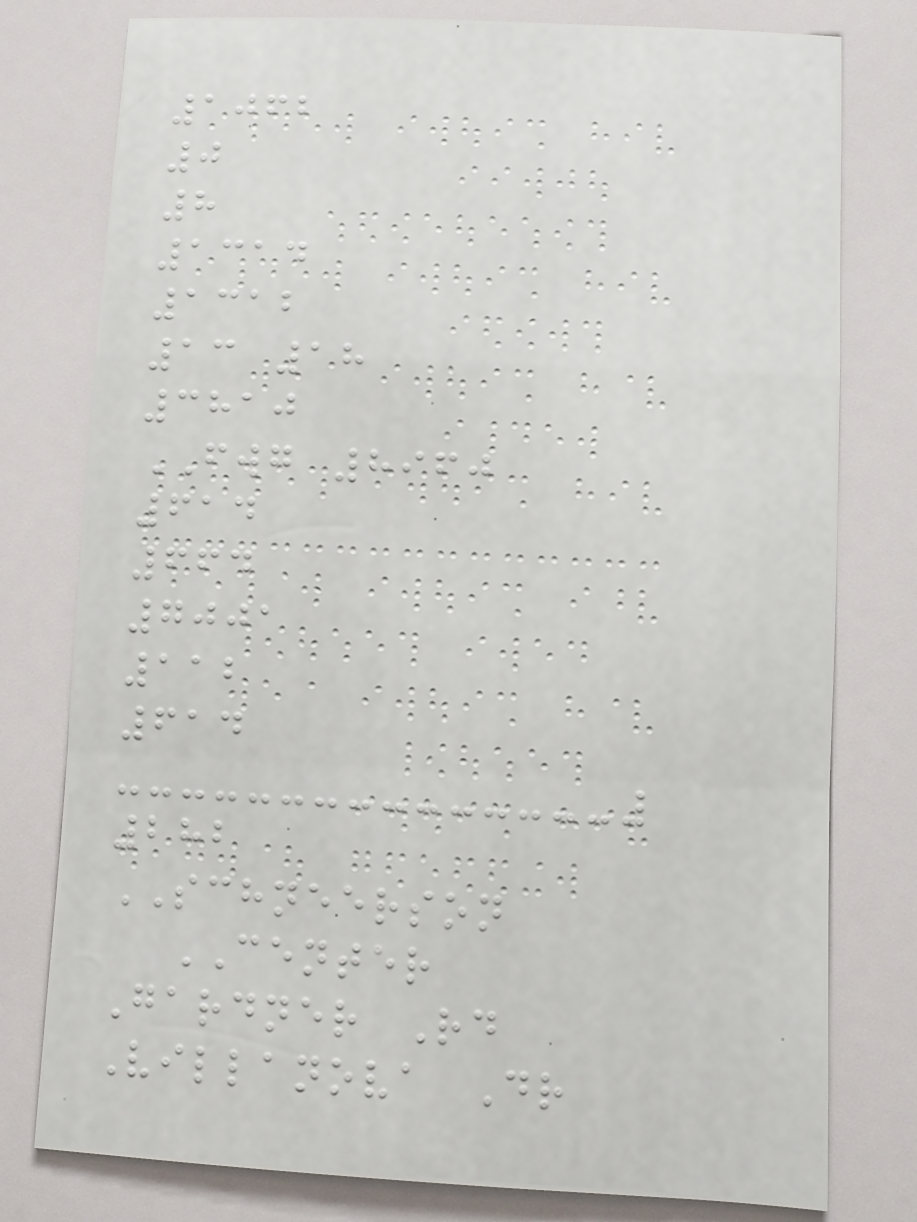1062
0
8
1314
1312
13 18
3810
FWG 8960
614
664
7001
112
614
282
SCHNEERSON
CENTER
Gardner Rd
Villanova Dr
